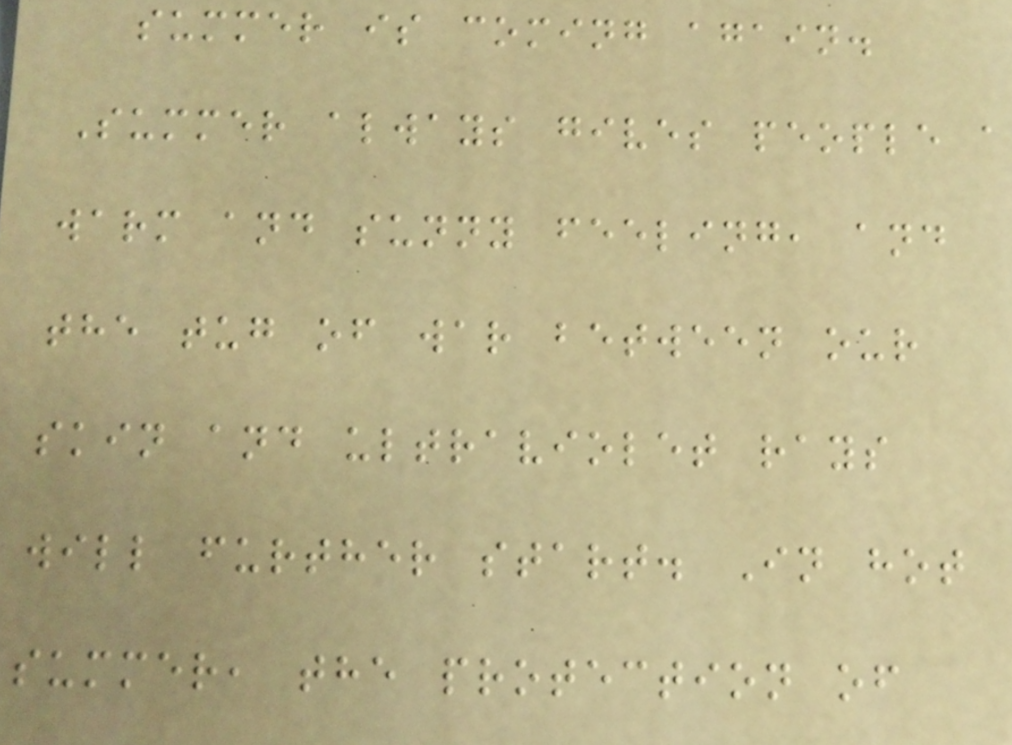summer is coming again.
Summer always gives people a
warm and sunny feeling, and
the tug of war between our
skin and ultraviolet rays
will further start. In hot
summer, the protection of
